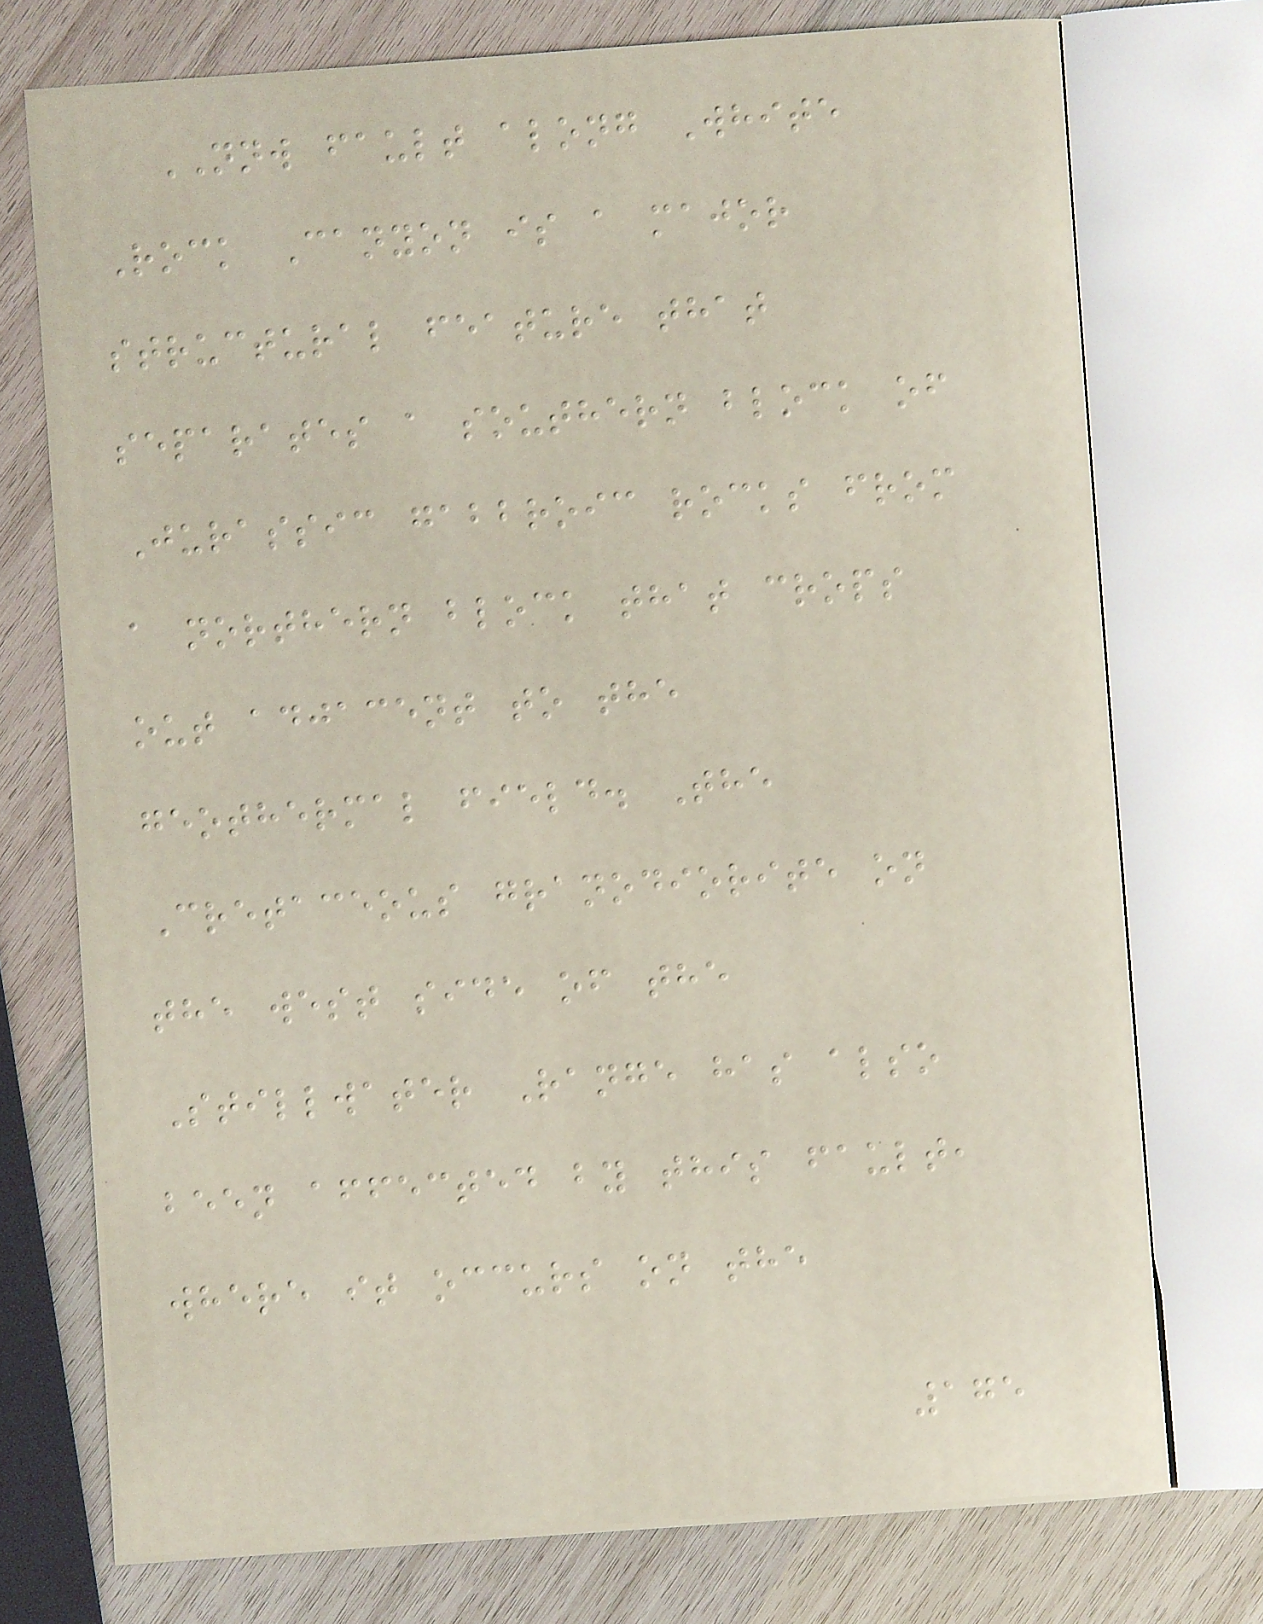NNW fault along White
Rock Canyon is a major
structural feature that
separates a southern block of
Jurassic gabbroic rocks from
a northern block that crops
out adjacent to the
geothermal field. The
Cretaceous granodiorite on
the west side of the
Stillwater Range has also
been affected by this fault,
where it occurs on the
175
